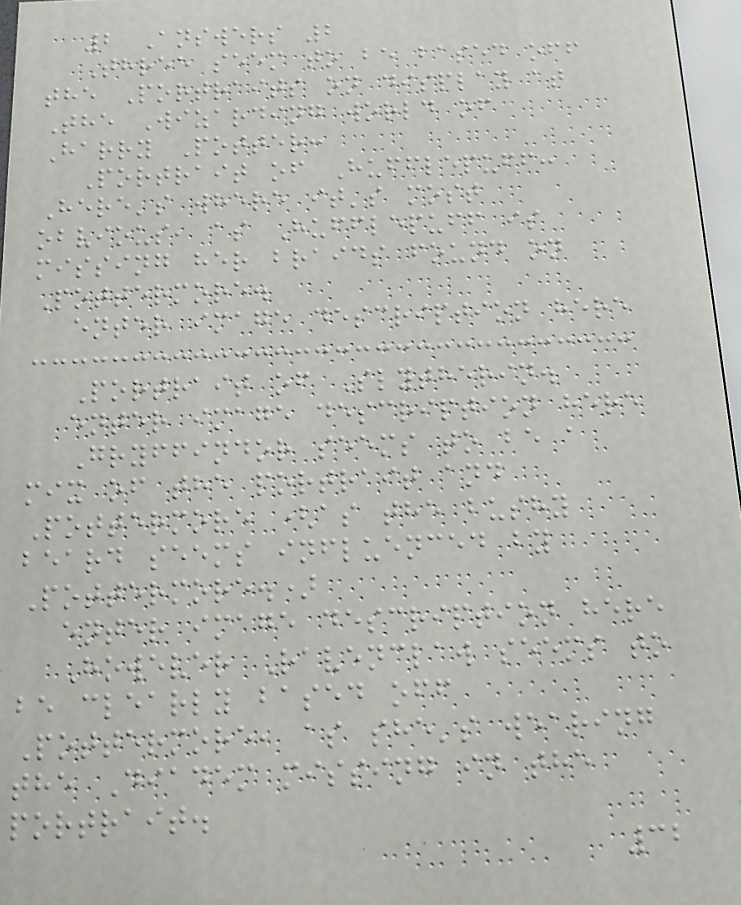2 Answers 2
Three seem to be based off
the Portraits on display at
The Wizarding world of
Harry Potter:
Portrait of Hufflepuff:
Here's where it's most
obvious, as Hufflepuff is
missing her braids found on
Pottermore.
enter image description here
Portrait of Slytherin.
enter image description here
Gryffindor seems to be a
mix of the portrait and
Pottermore (as the bushy
beard seems influenced by
Pottermore.)
enter image description here
However Ravenclaw seems to
be clearly based off
Pottermore, as she's wearing
the Diadem missing in the
portrait.
32
